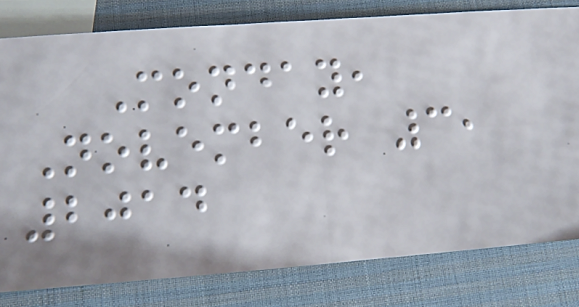Monday,
November 3,
2014
